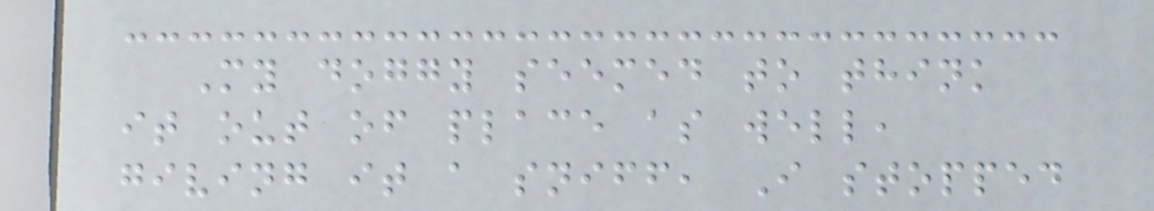My doggy seemed to think
it out of place as well,
giving it a sniff, I stopped
